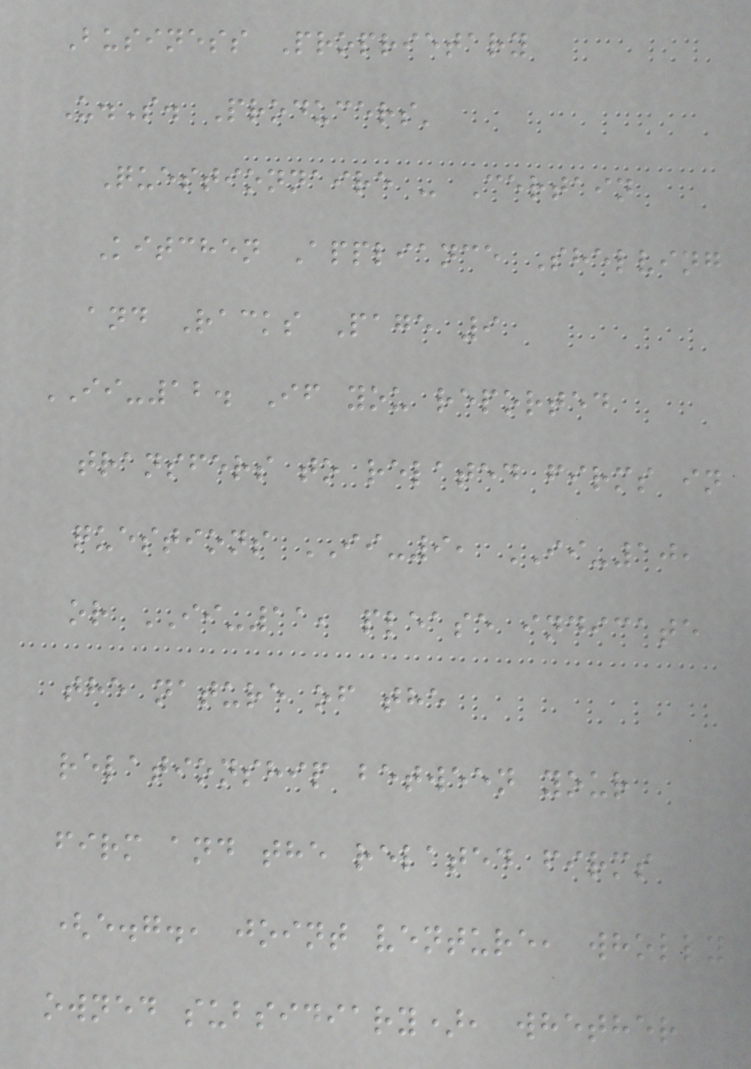Business Proprietary
U.S. Producers'
Questionnaire - Certain
Kitchen Appliance Shelving
and Racks Page 9
II-12. If you reported
transfers to related firms in
questions II-9, II-10,
or II-11, please indicate
the nature of the
relationship between your
firm and the related firms
(e.g., joint venture, wholly
owned subsidiary), whether
